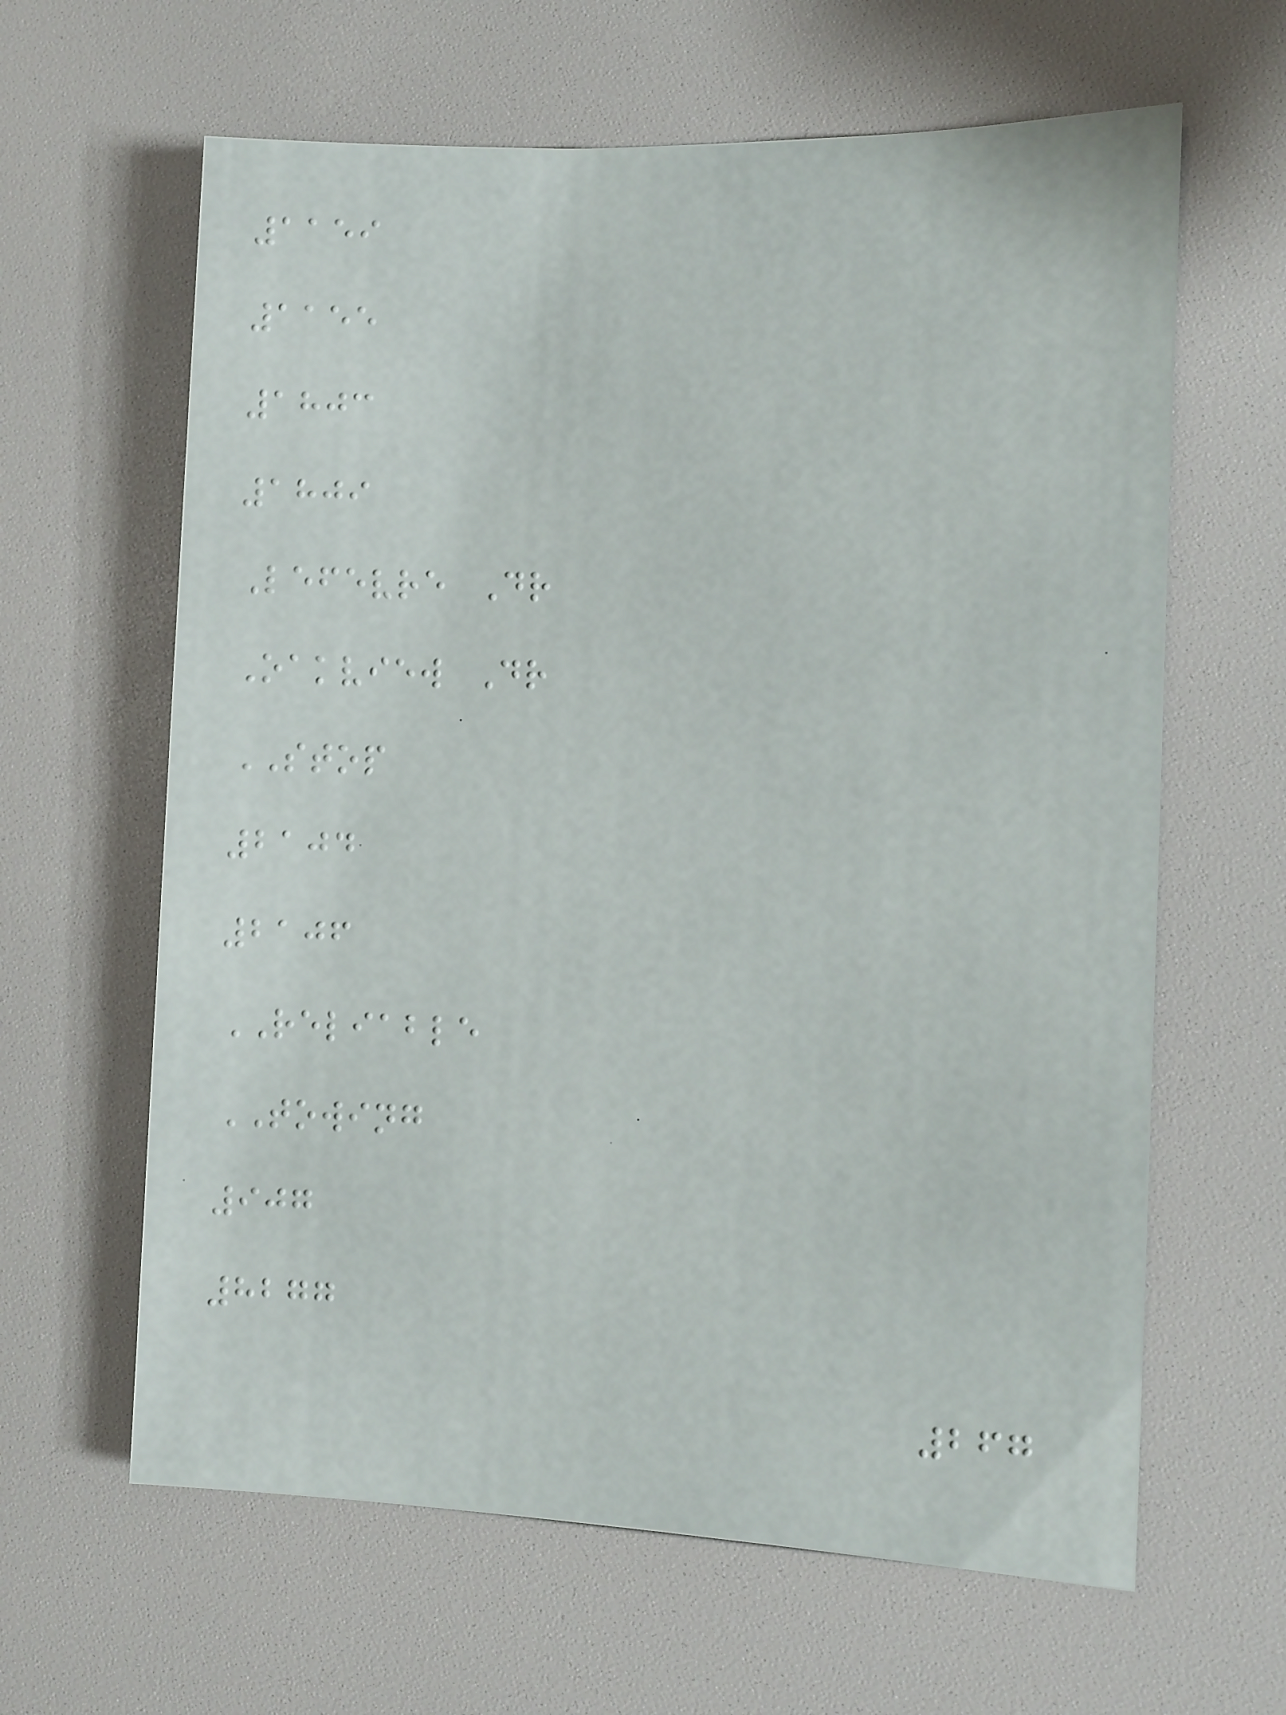1159
1155
1803
1809
Lefevre Dr
Oakview Dr
STOP
2104
2106
RELIABLE
TOWING
907
8277
267
